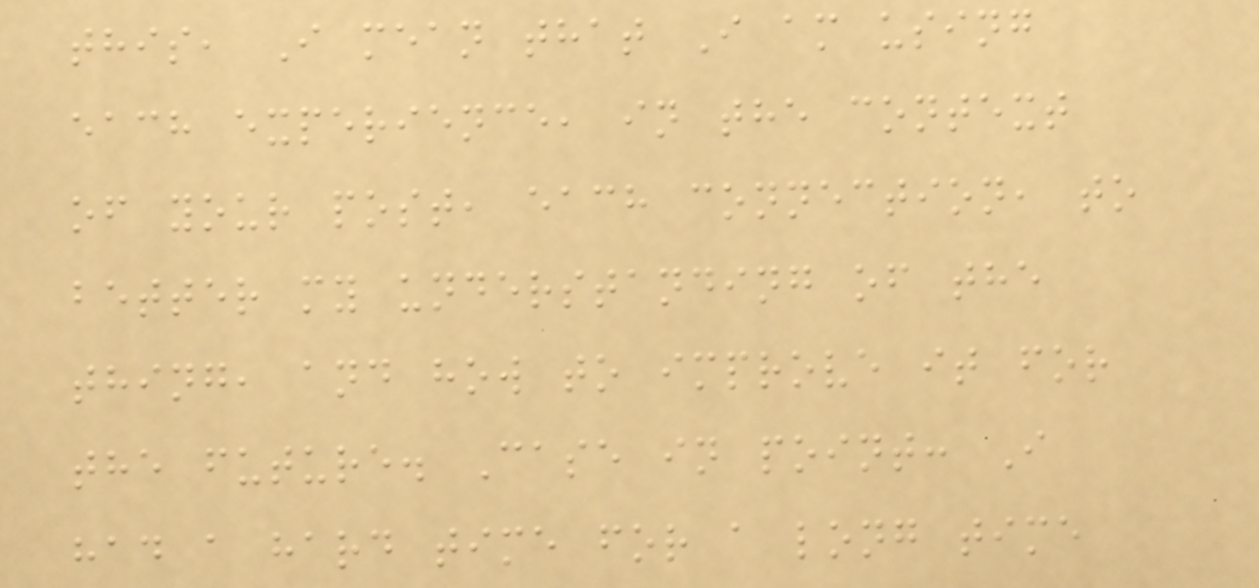this, I mean that I am using
each experience, in the context
of your post, each connection, to
better my understanding of the
thing, and how to improve it for
the future. Case in point: I
had a hard time for a long time
